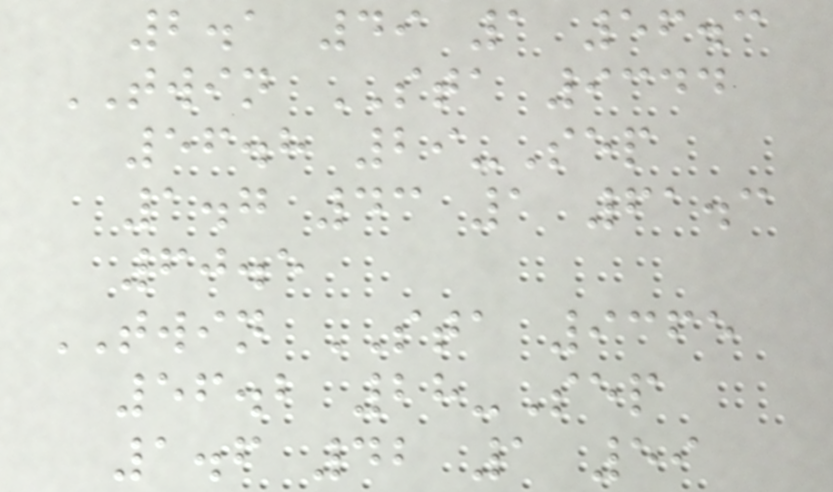2.1 49 1 56.3
TWIN STA 9344
56.8 29-Sep
1.7 43 1 61.3
60.5
TWIN STA 9365
56.2 28-Sep
1.6 42 1 59
